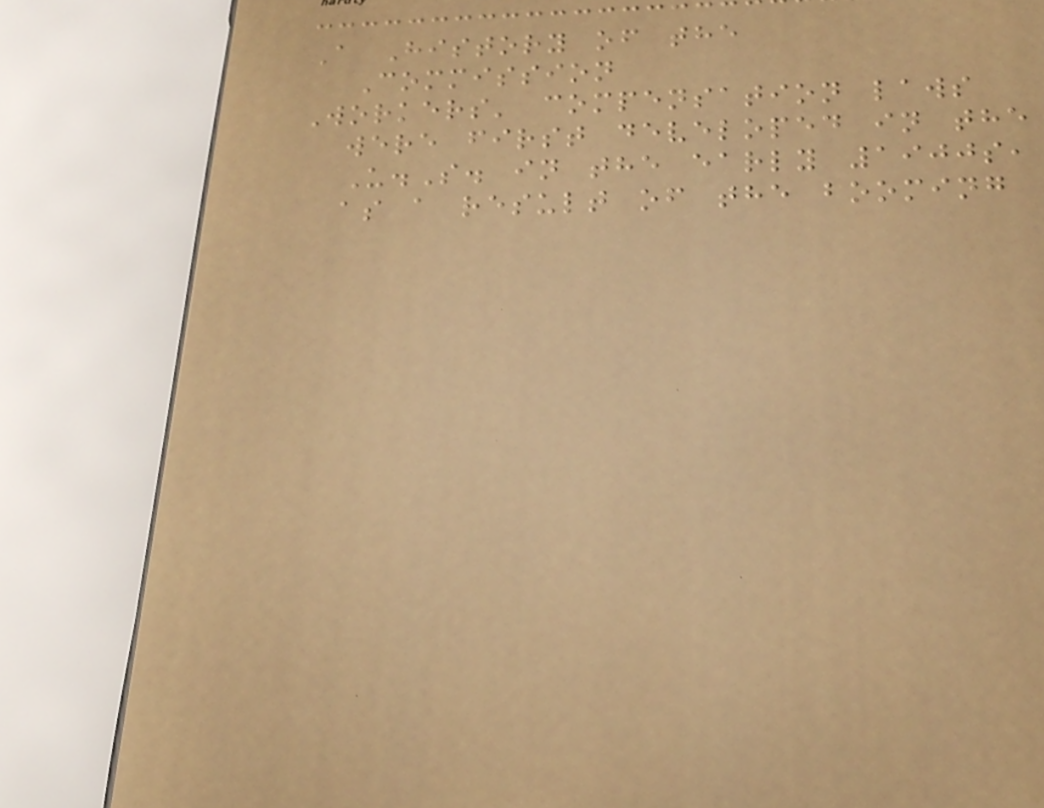A History of the
Commission
Workers' compensation laws
were first developed in the
U.S. in the early 1900s,
as a result of the booming
